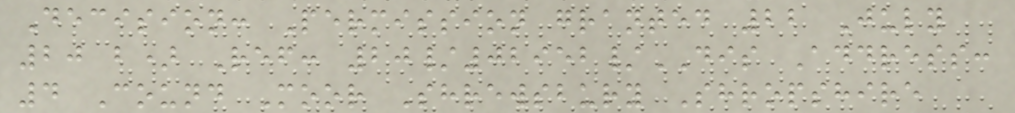Decision: Permission granted 22 July
20 b) Ref: 20/02952/DIS Address:
4 Cound Moor Shrewsbury Shropshire
